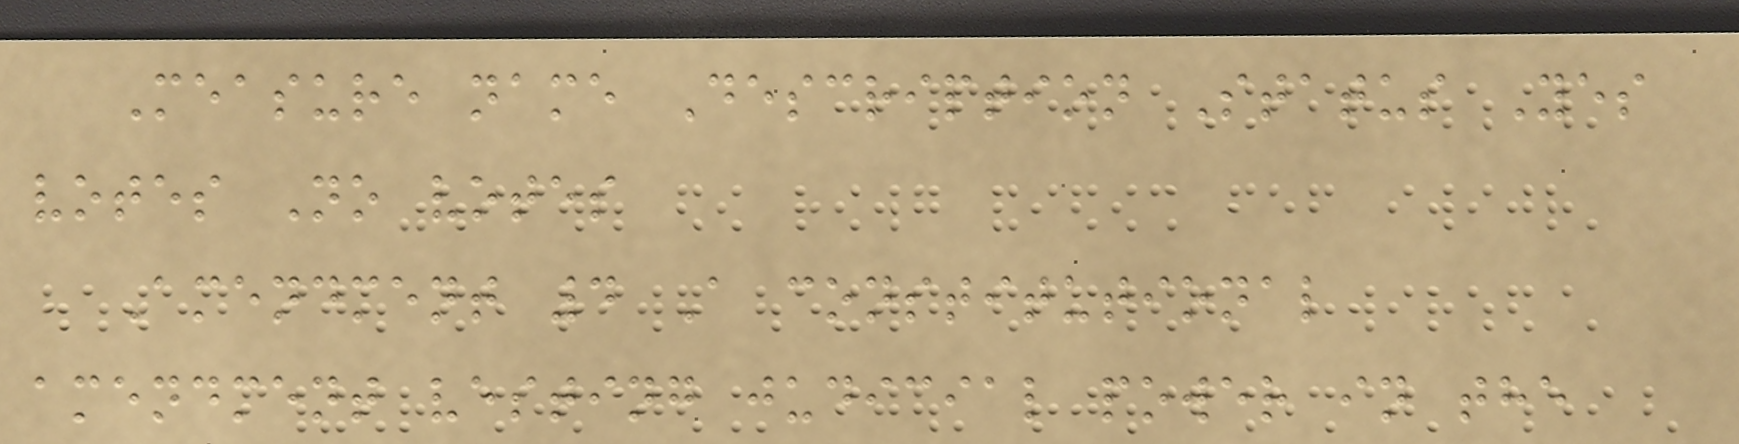Measure name Description Status Yes
votes No votes
Amendment 4 A constitutional
amendment vesting judicial power in the
